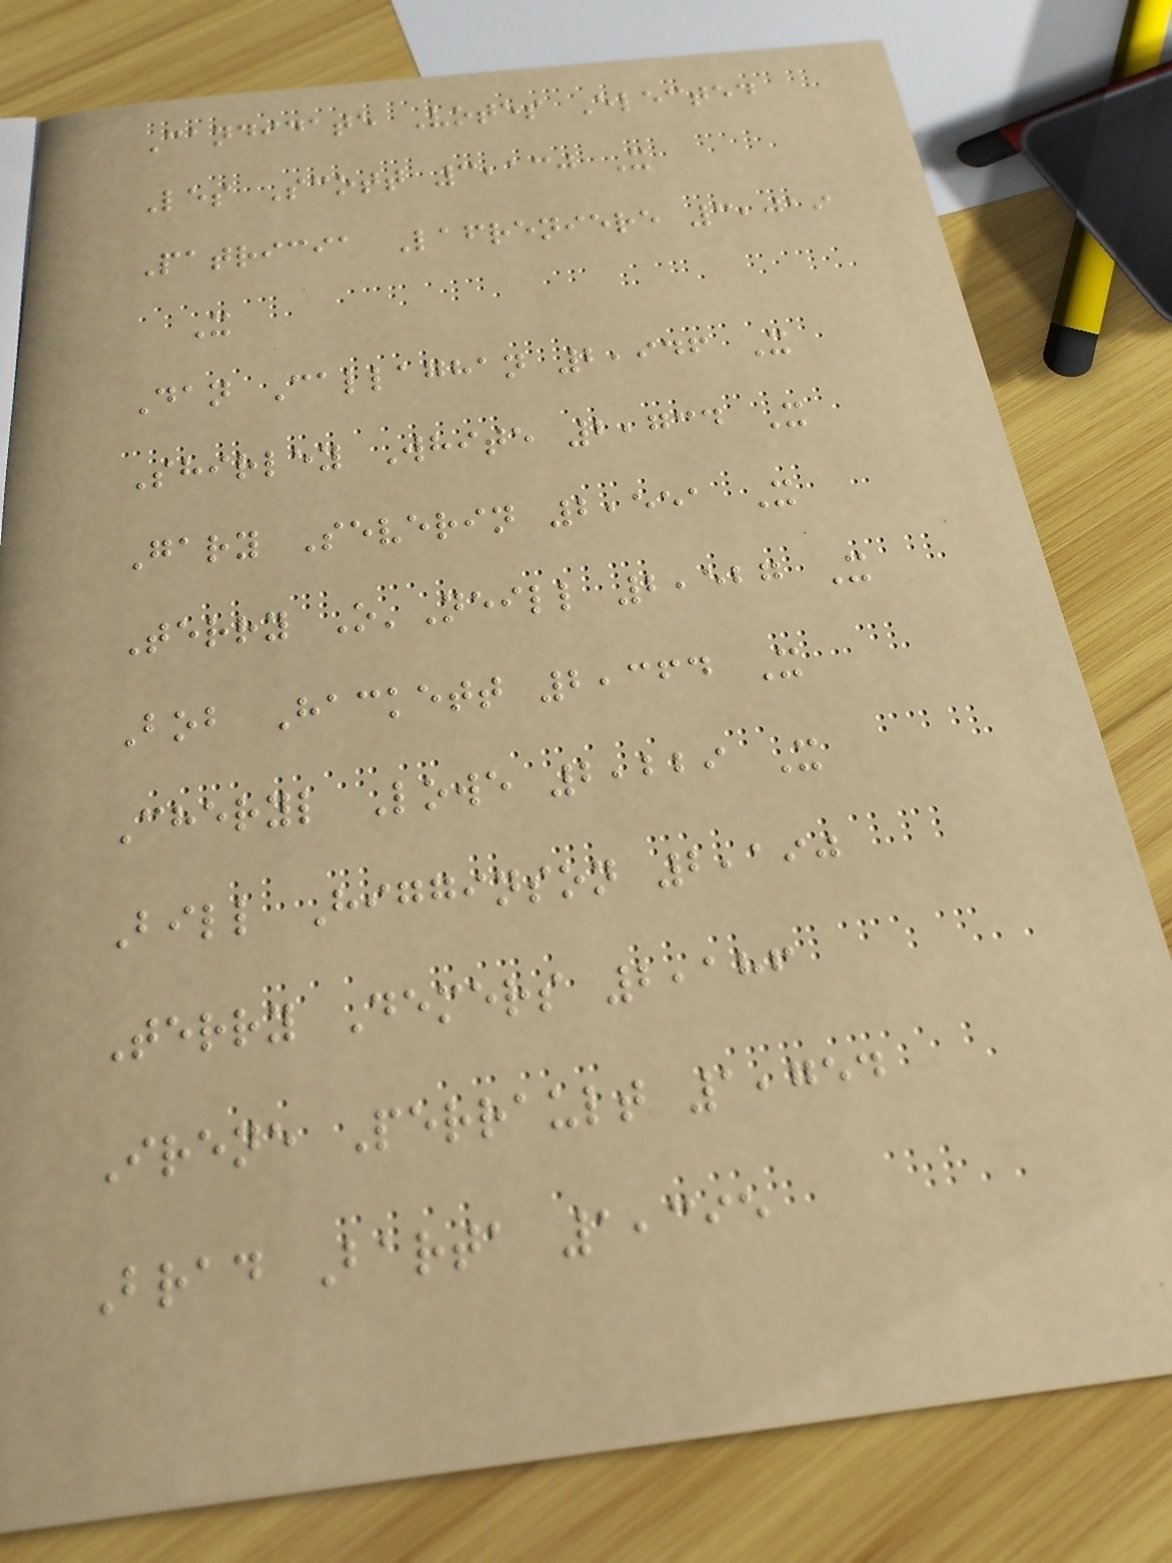Candidate Votes Elected
Les Scott 3,130 X
Patricia Lafreniere 3,019
X
Dan Callaghan 2,946 X
Shirley White 2,734 X
Gary Severin 2,551 X
Terry O'Neill 2,527 X
Bob Hackett 2,364 X
Cheryl Lowe 2,229 X
Bill Higginson 2,190
Terry Demers 2,186
Irene Perrault 1,754
Brad Barta 1,395
